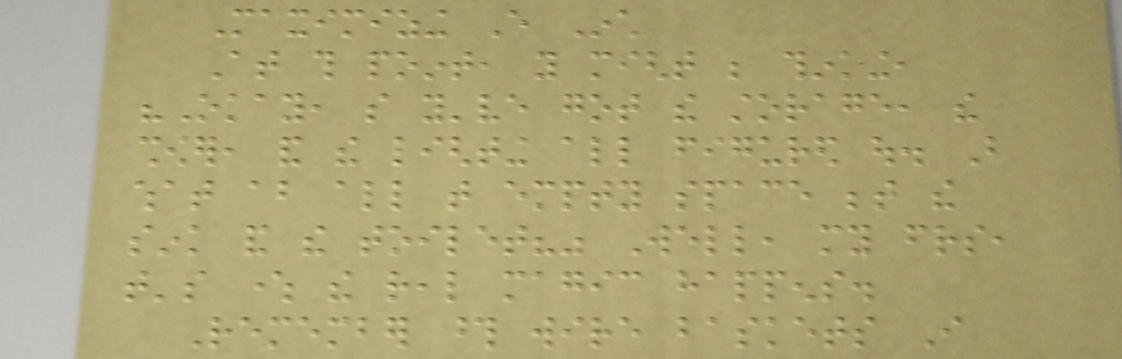Maximizing Every Inch
At this point, you might be thinking,
"Okay, so you've got the storage, the
shower, and the lighting all figured out. But
what about all that empty space between the
sink and the toilet?" Well, my friends,
that's where the real magic happens.
Remember those wire baskets I
